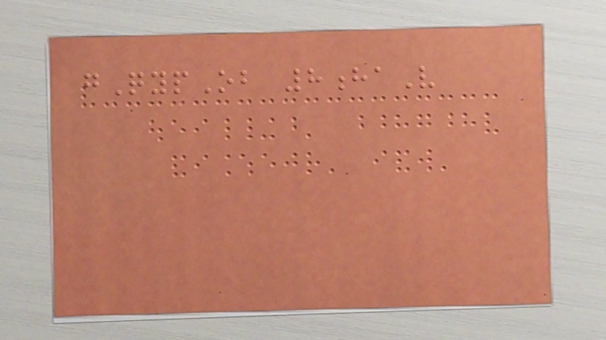gQypOb 8haV
